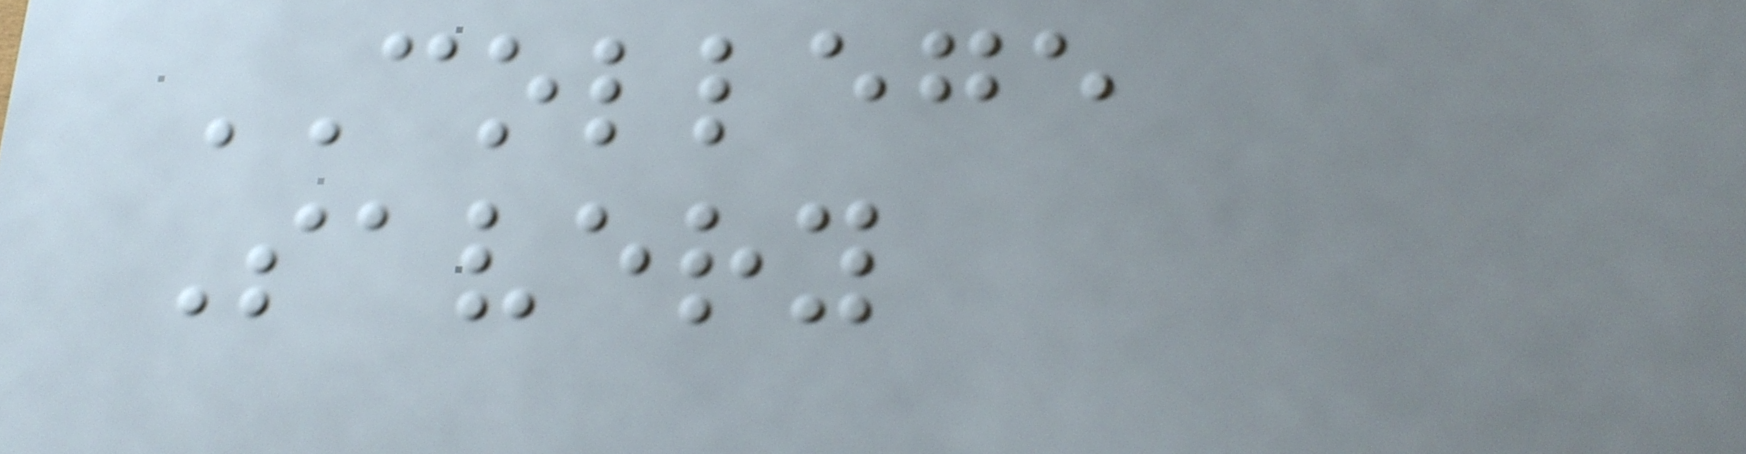COLLEGE
Savery
